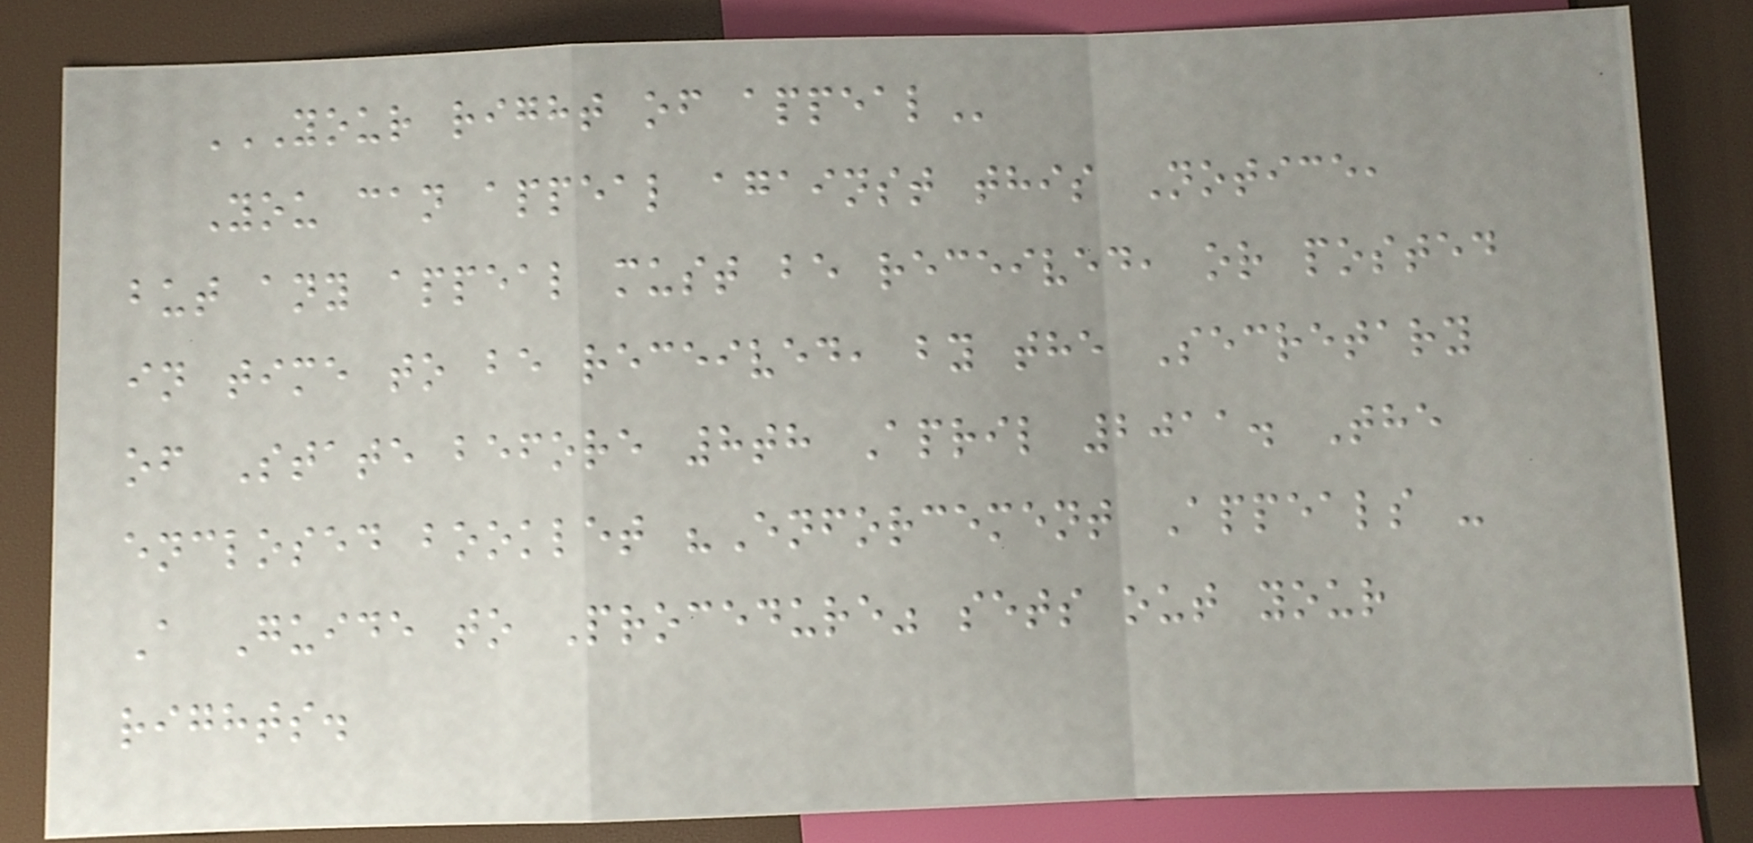YOUR RIGHT OF APPEAL
You can appeal against this Notice,
but any appeal must be received, or posted
in time to be received, by the Secretary
of State before 8th April 2011. The
enclosed booklet "Enforcement Appeals -
A Guide to Procedure" sets out your
rights.
